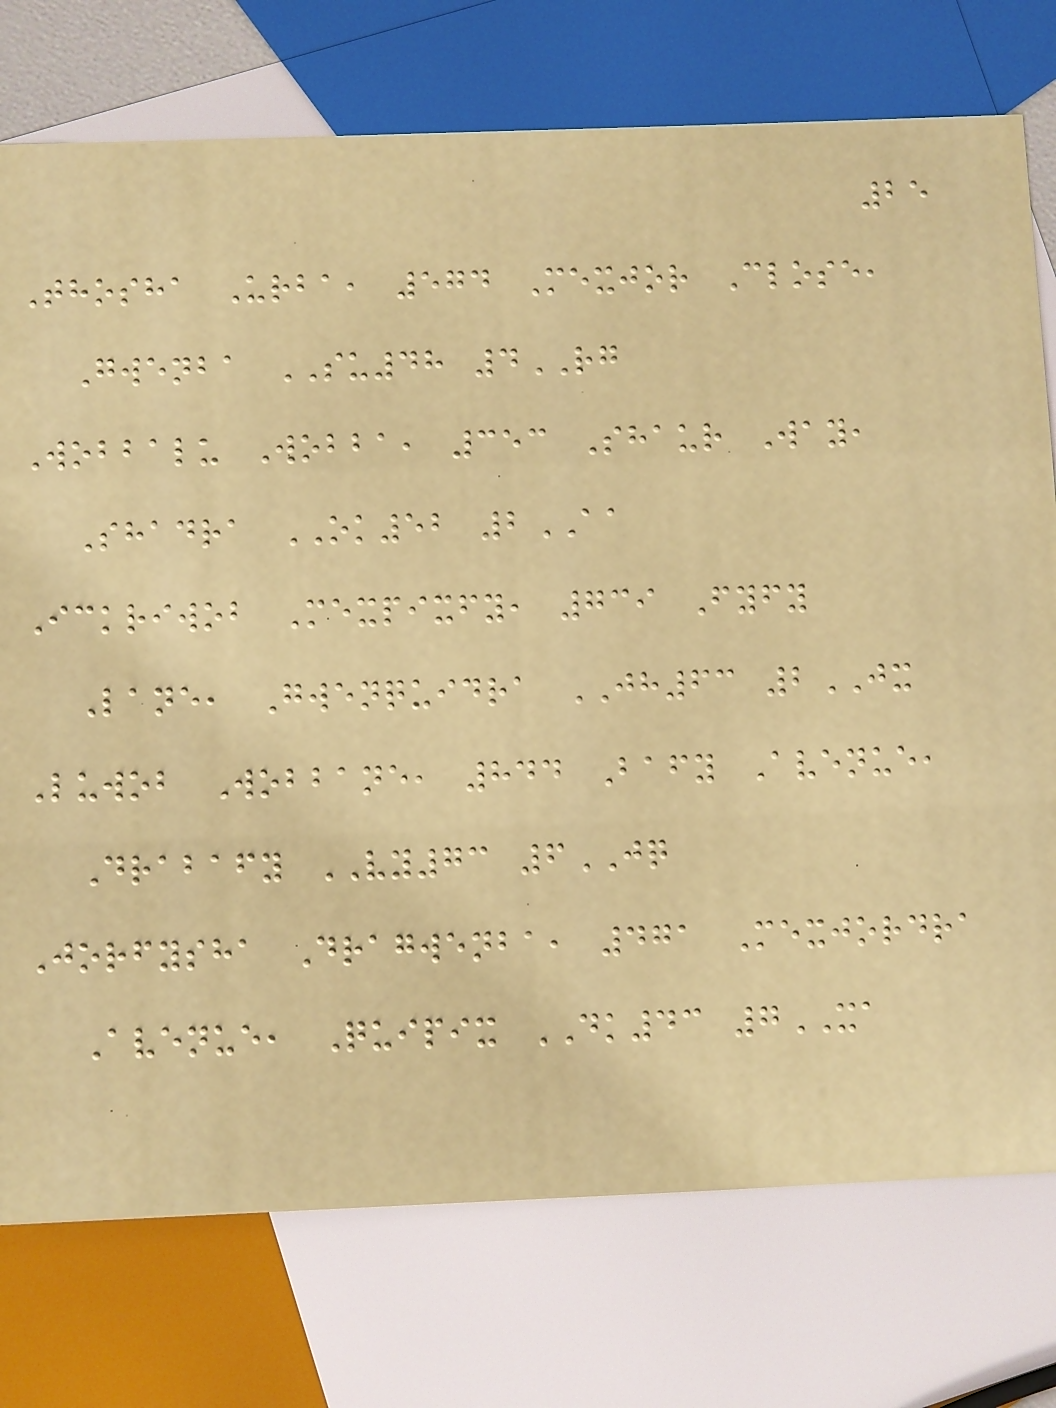25
Thosha Urba, 574 Mexjor Close,
Gwenba SU48 4RG
Wobbalu Wobba, 353 Shaur Way,
Shadra OK52 2AA
Ickriwob Mexpixfy, 739 Fyfy
Lane, Gwenquidra JH63 2JX
Luwob Wobbane, 844 Bafy Avenue,
Drabafy VY73 6JQ
Jorfysha Dragwenba, 471 Mexjordra
Avenue, Quipix DK43 7XA
